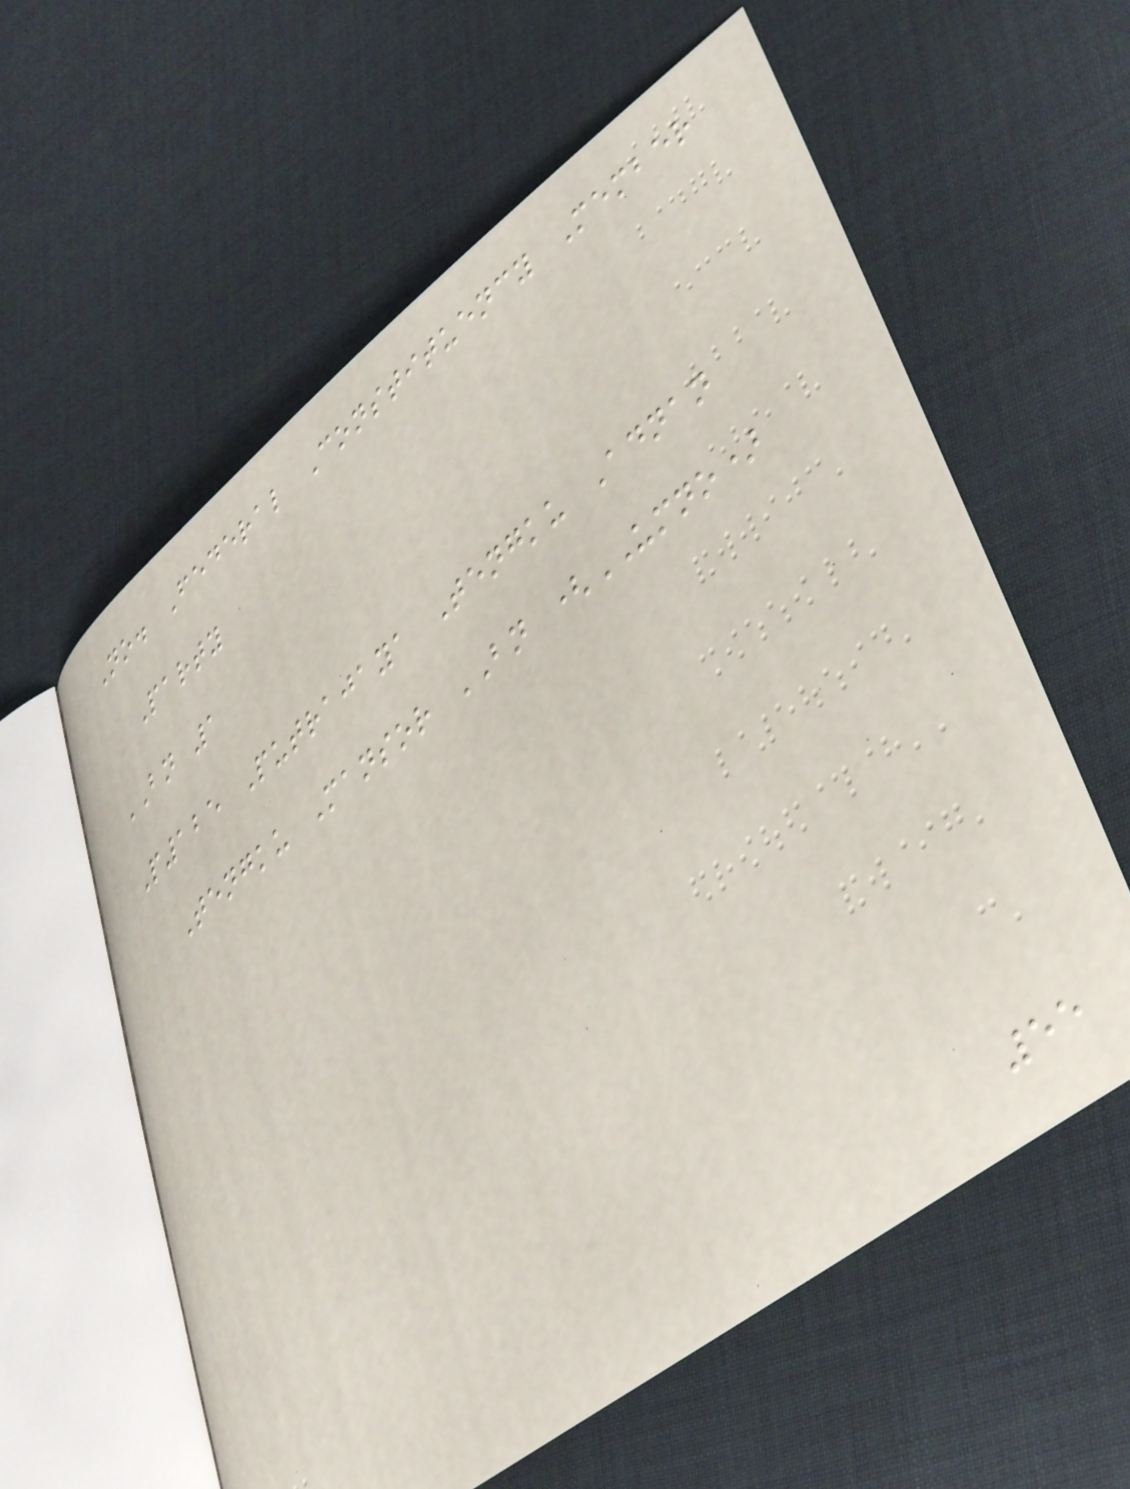No. Federal Constituency Member
Party
BN 1
P125 Putrajaya Tengku Adnan
Tengku Mansor BN (UMNO)
55
